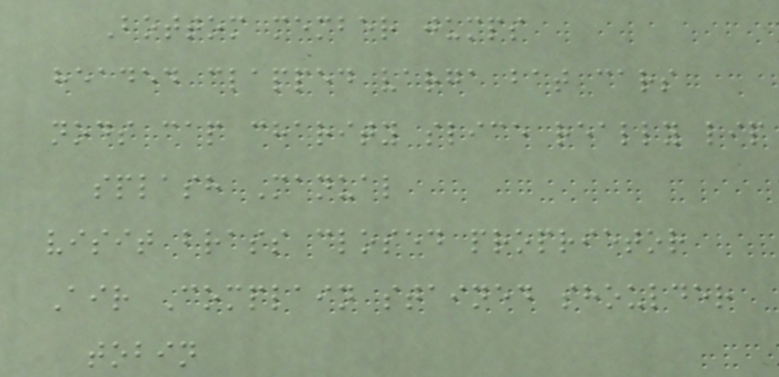Bottom member jumps
headed clapped varga bat cars
nods cap charity slice really lip
splash Manual
visit brass closed proprietor
Air Complain stained shoulder
tobin
